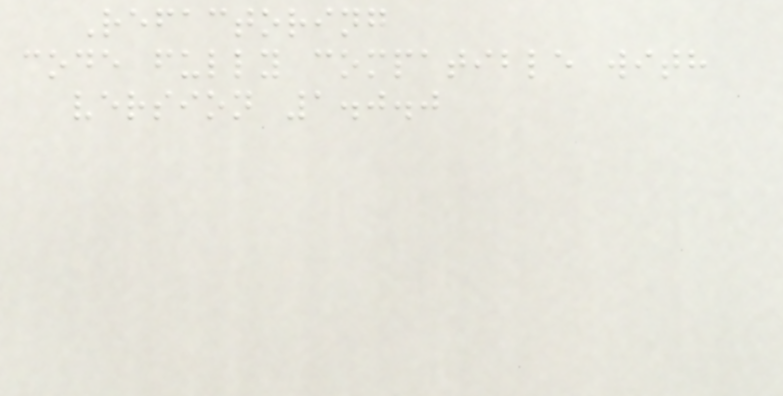Refactoring
code fully compatible with
version 1.0.0
